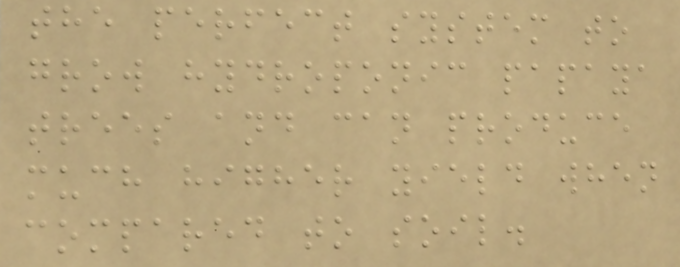the perfect system to
grow hydroponic papaya
trees and can produce
much higher yield when
compared to soil.
